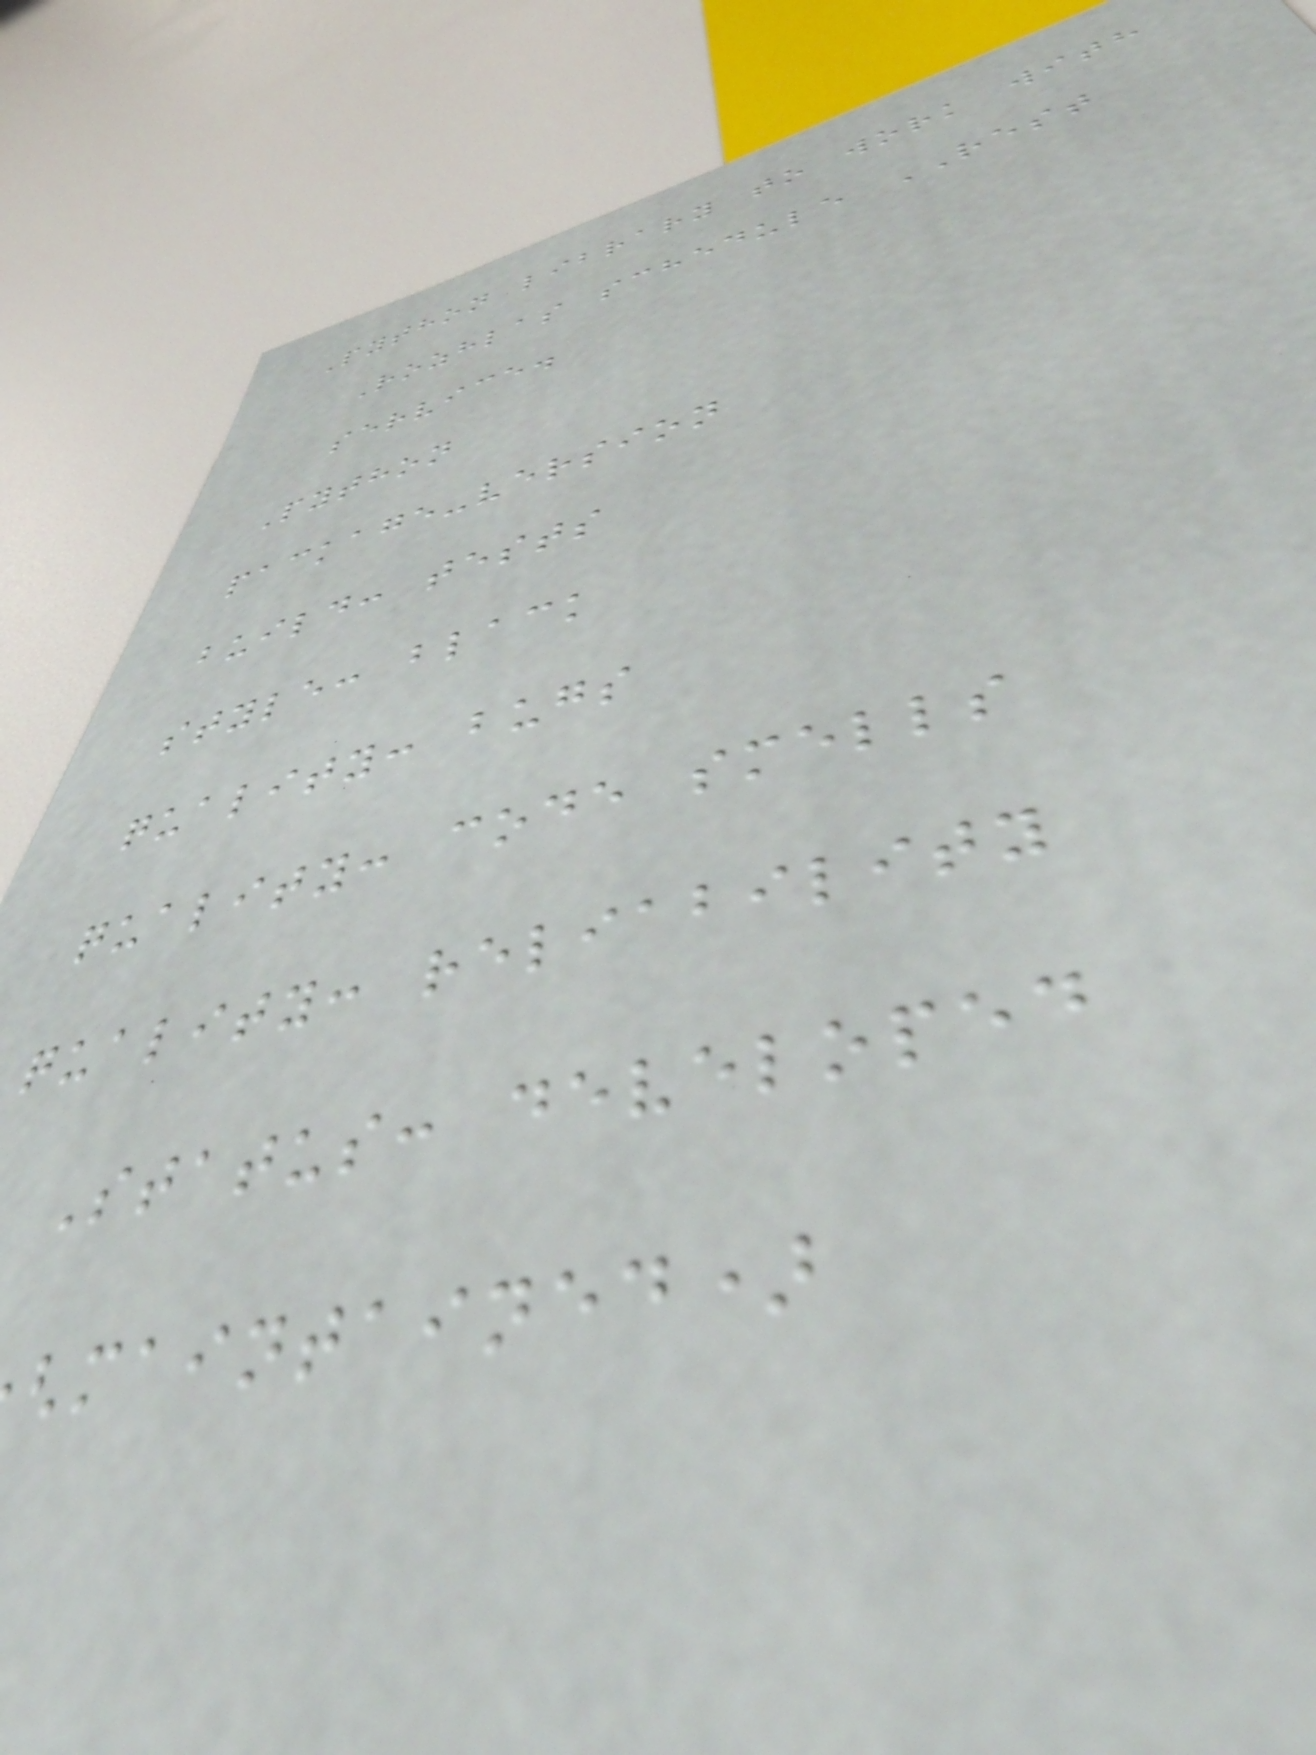Python library to work with
Rozhlas schedule REST
service.
Python
package-version
build: tests
style: black
quality: bugs
quality: code smells
quality: reliability
Status: developed
maintained)
